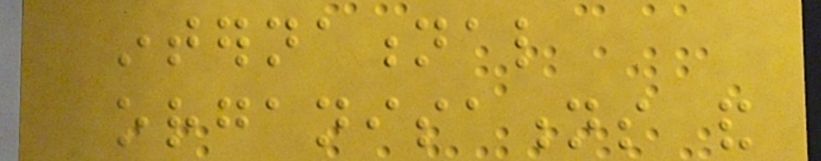international
organisations and
